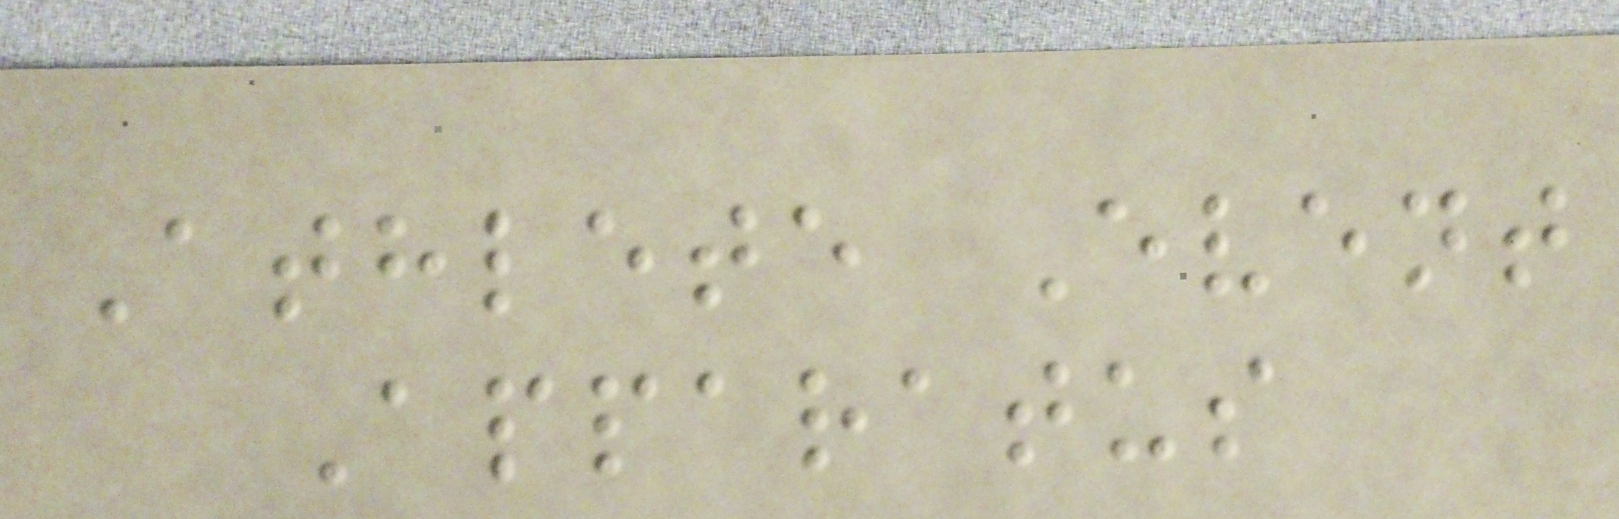Athlete Event
Apparatus
